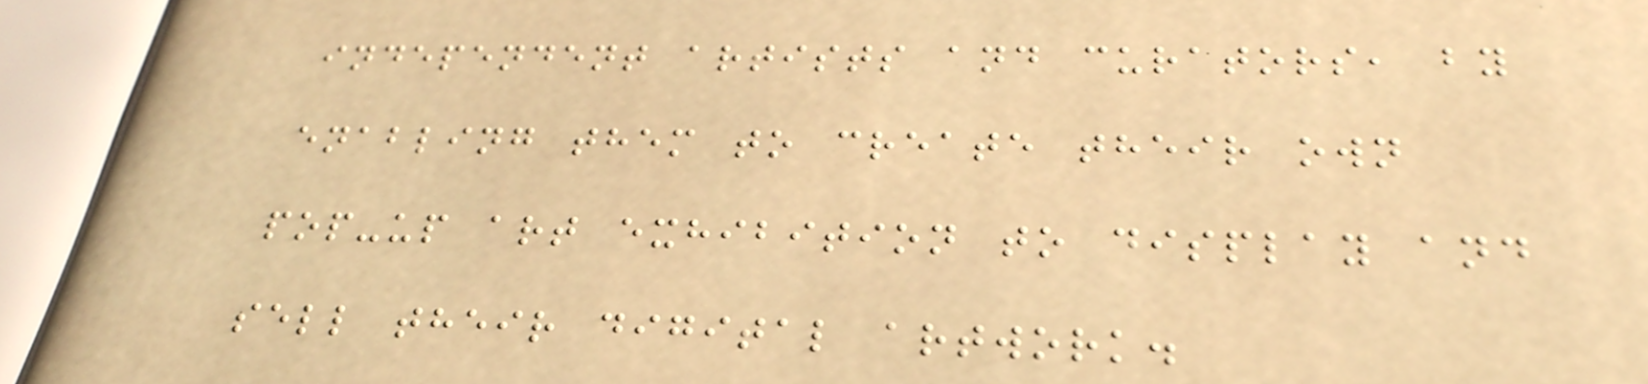independent artists and curators, by
enabling them to create their own
pop-up art exhibition to display and
sell their digital artwork.
